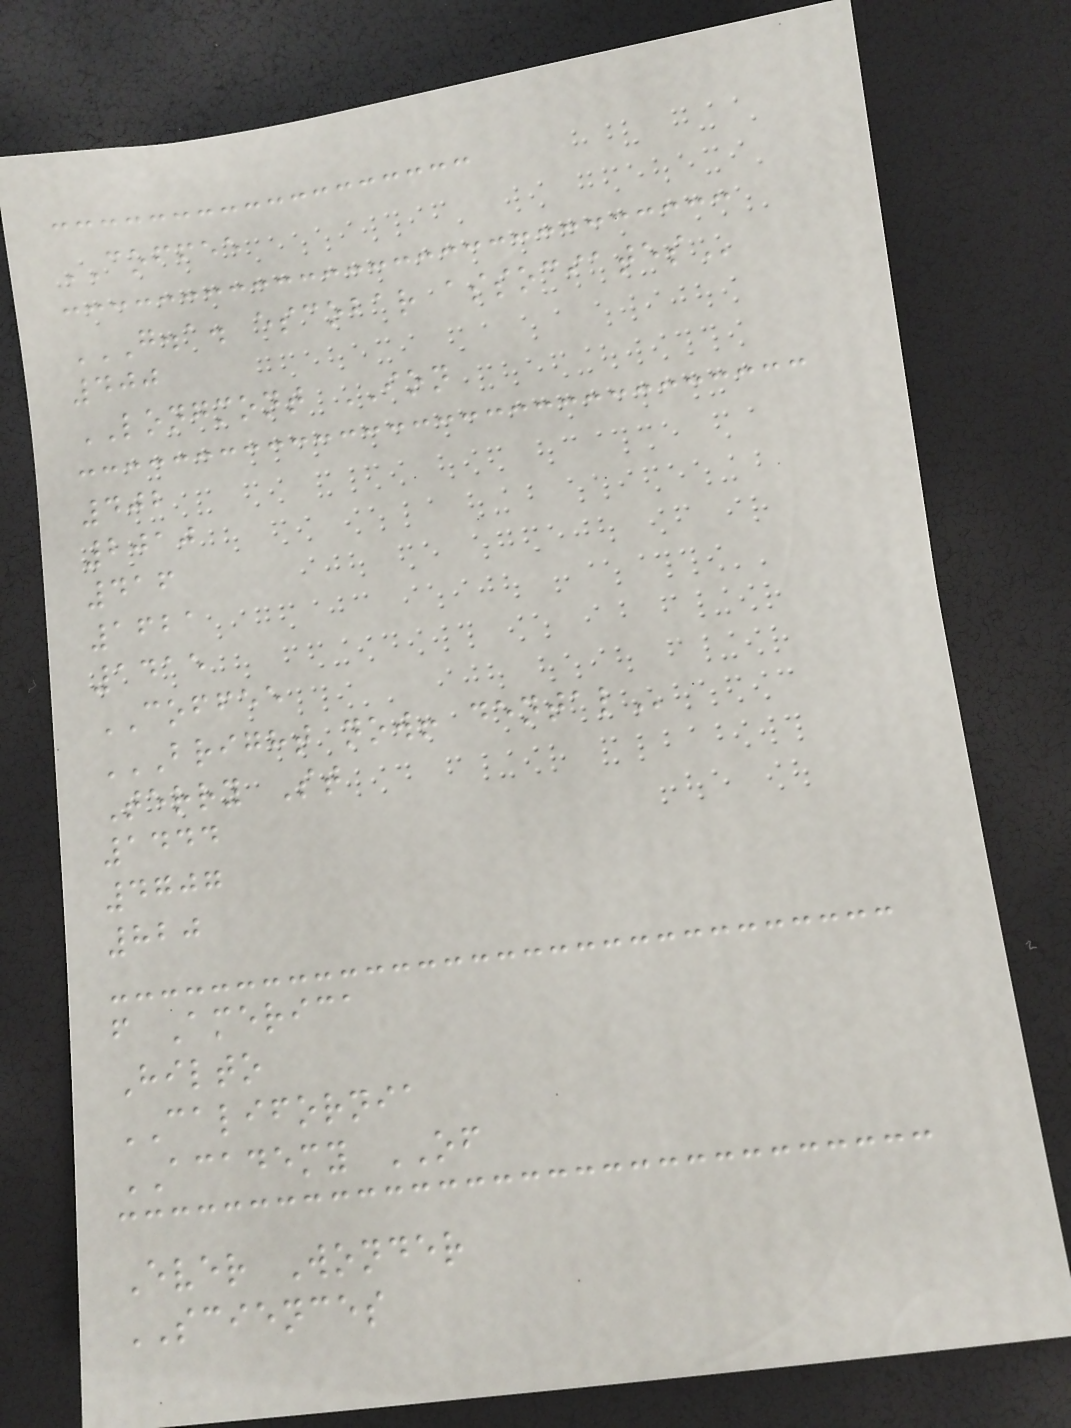COFFEE
G.A. ESCOBAR ASSOCIATES
400
LONGMONT ION
402
2010
416
1621
1415
COFFEE
BRIGHT NOW! DENTAL
Terry St
1444
4707
820
f America
Hilto
CALIFORNIA
ACADEMY OF
Ever Wonder
SCIENCES
